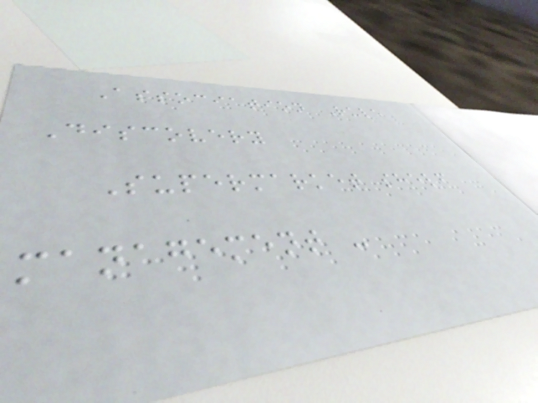Association Rule
Discovery
Supermarket shelf
management -
